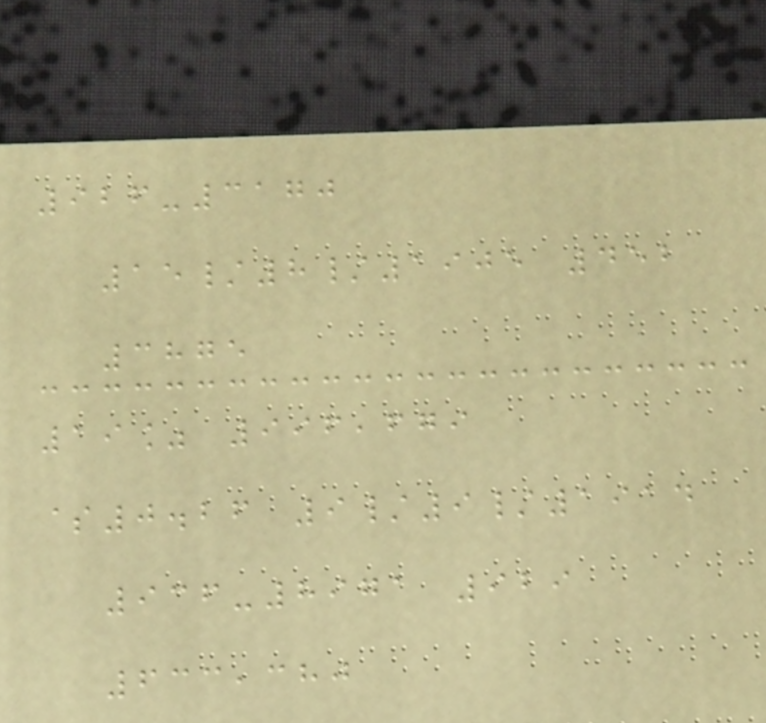926-3170
15/8/1905 452
3875
19% 996,679
$0.26 9/9/1914
936-8971 929
633,380
